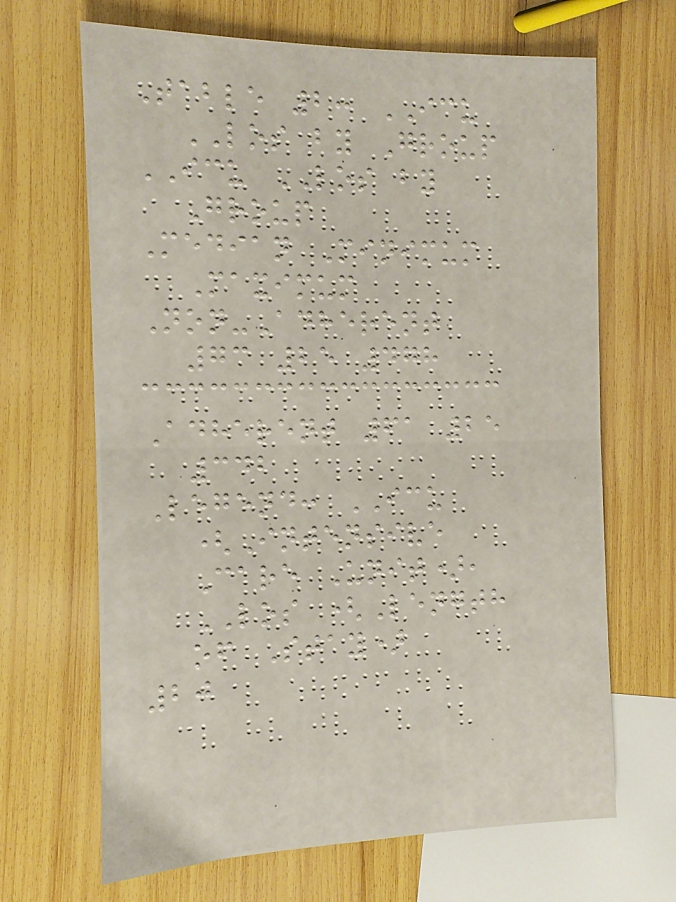Table 2: ICU
LOS by Group
ICU LOS by
Group
Median Minimum
Maximum
Non-Adherent
73 25 478
Adherent 61 25
342
Legend: ICU
(Intensive
Care Unit),
LOS (Length
of Stay)
20
